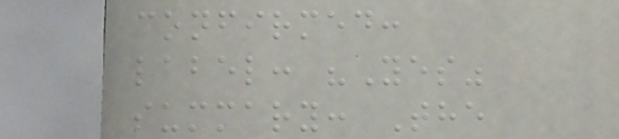confirmed:
label: "Yes"
summary: The
